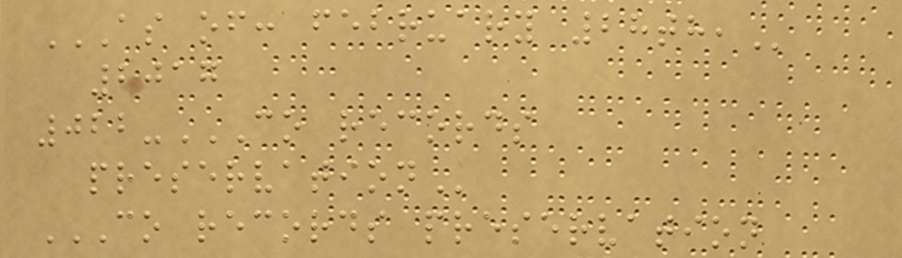AS OF: FEBRUARY 28TH,
2017
022-CO RECORDS
PRESERVATION
CO RECORDS PRESERVATION
